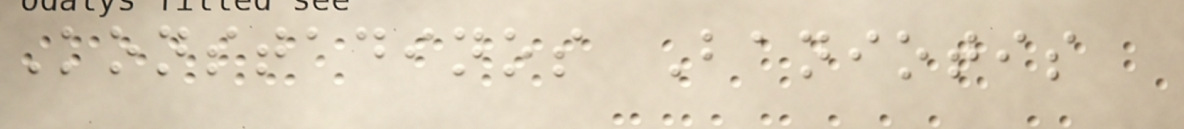Konstadinos Baniotis
